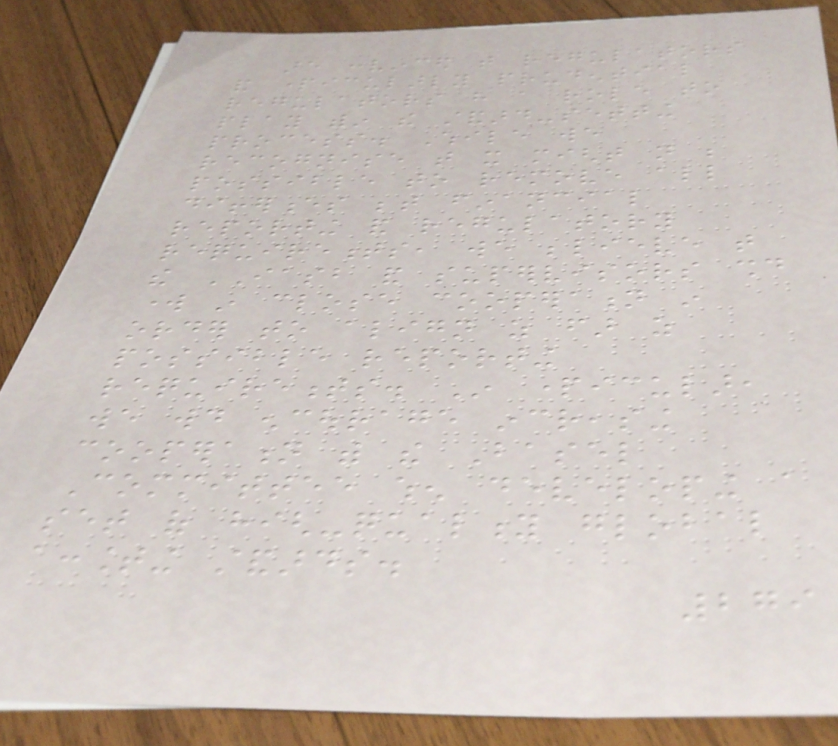are convinced that regulators
and particularly prudential
regulators have a role to
play within the standard-setting
process. While we
recognise that it might not be
possible to remove all
differences between financial
reporting and regulatory
requirements, we believe that
the IASB and supervisors should
work in close cooperation in
order to align as far as
possible reporting
requirements. In particular,
we would encourage increasing
cooperation with the Basel
Committee when developing a
set of high-quality global
accounting standards.
279
